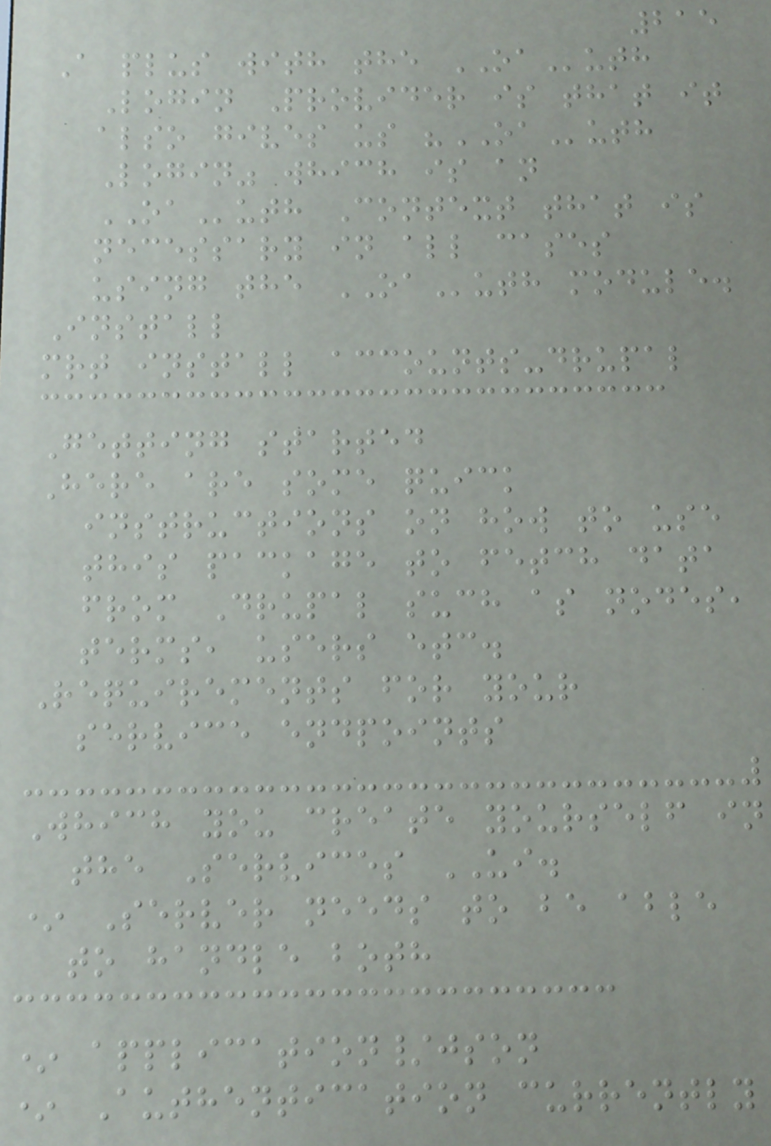215
A plus with the OAuth
Login Provider is that it
also gives us "OAuth
Login" which is an
OAuth Context that is
necessary in all cases
using the OAuth module.
Install
mrt install accounts-drupal
Getting started
Here are some quick
instructions on how to use
this package to fetch data
from Drupal such as nodes,
terms, users etc.
Requirements for your
service endpoints
Which you create yourself in
the Services UI.
* Server needs to be able
to handle both
* application/json
* Authentication currently
